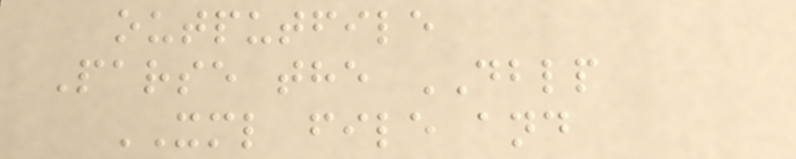outputfile
Parse the DBLP
XML file and
